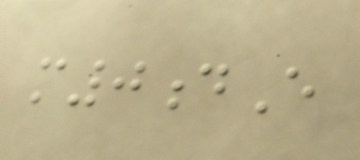m0dE
